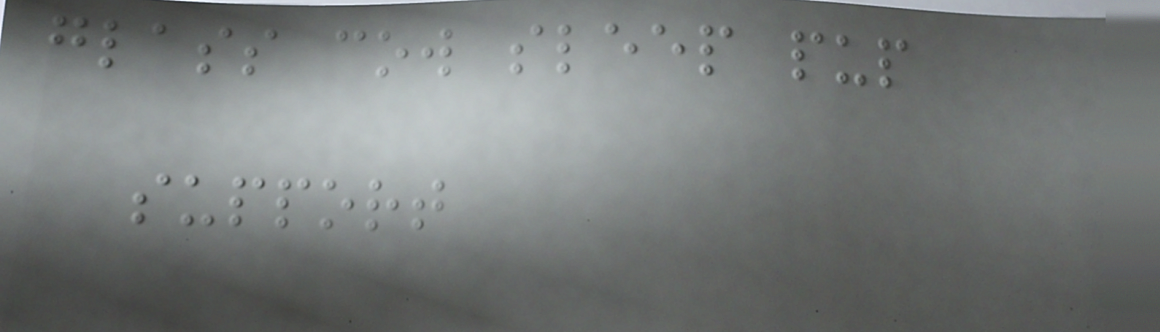glass cow sleep pup
support
